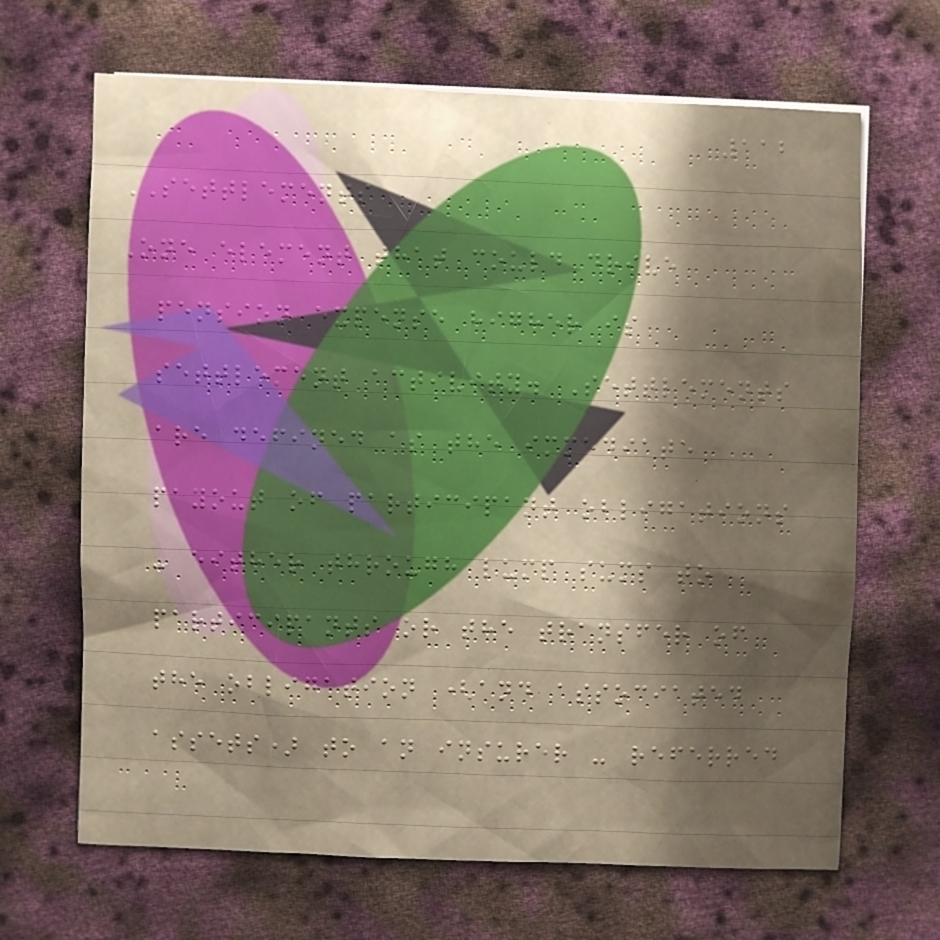112
SETTLEMENTS
One element that could drive
pension expense higher is
settlement activity. Settlements
are defined as the immediate
payout of participant obligations
- either through lump sums to
participants or the transfer of
the obligation (and associated
assets) to an insurer - referred
